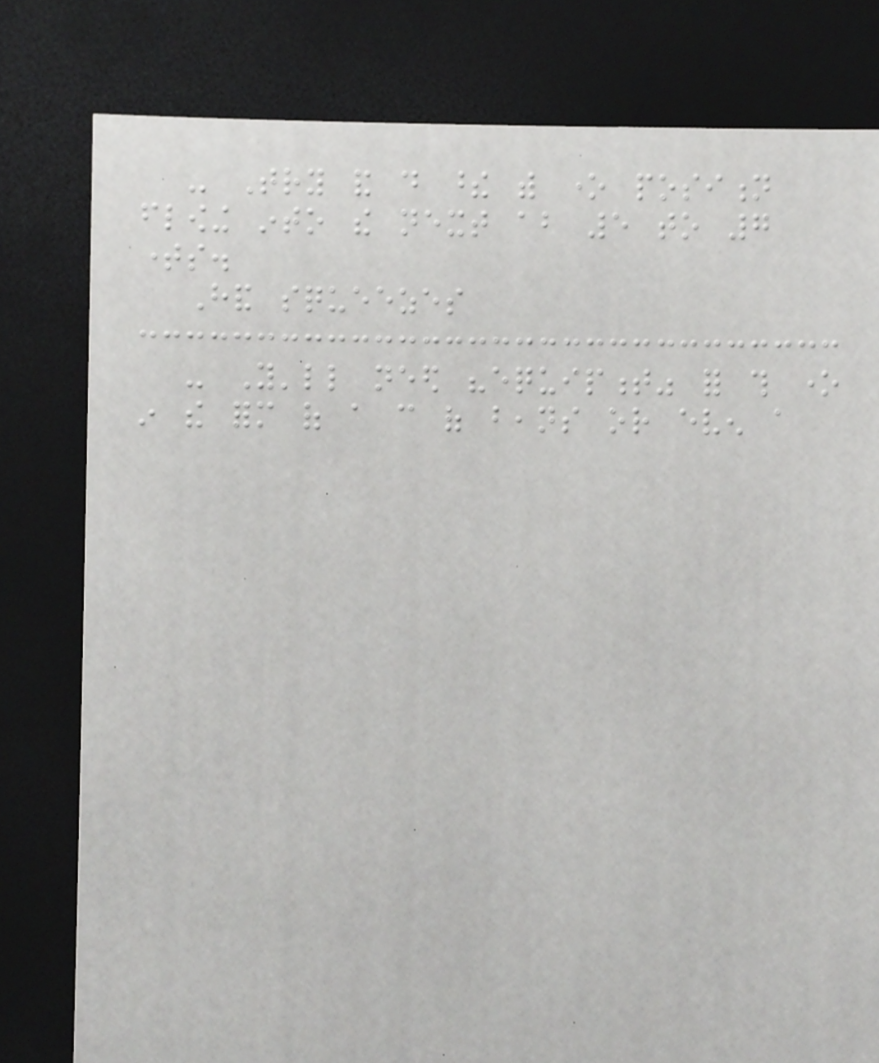- Try and do these with one position
flowing into the next about 5 to 7
times.
Hand squeezes
- You'll need "equipment" for this one
in the form of a can of beans or even a
